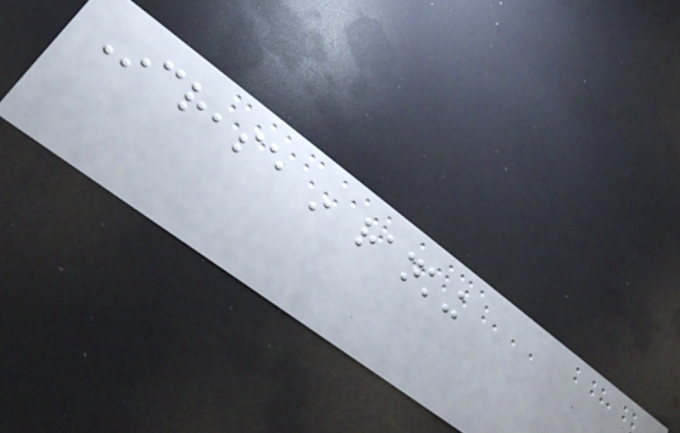Increase in ranking
